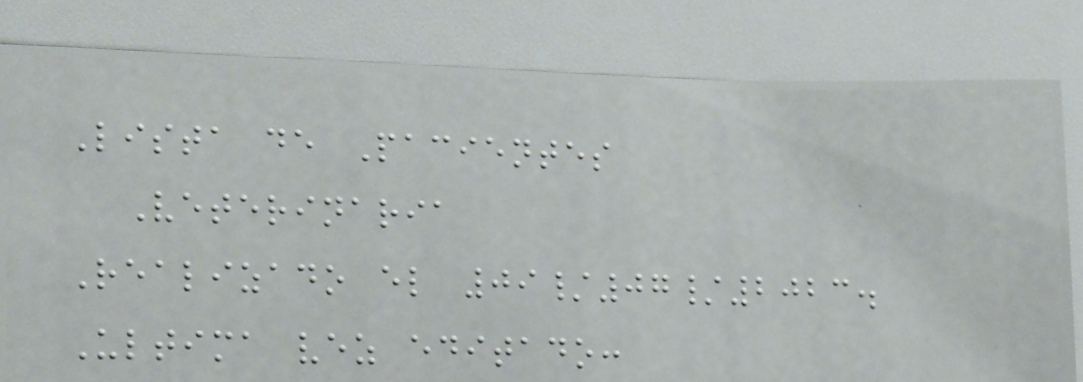Lista de Pacientes
Veterinaria
Realizado el 09/07/2023.
Ultima vez editado:
